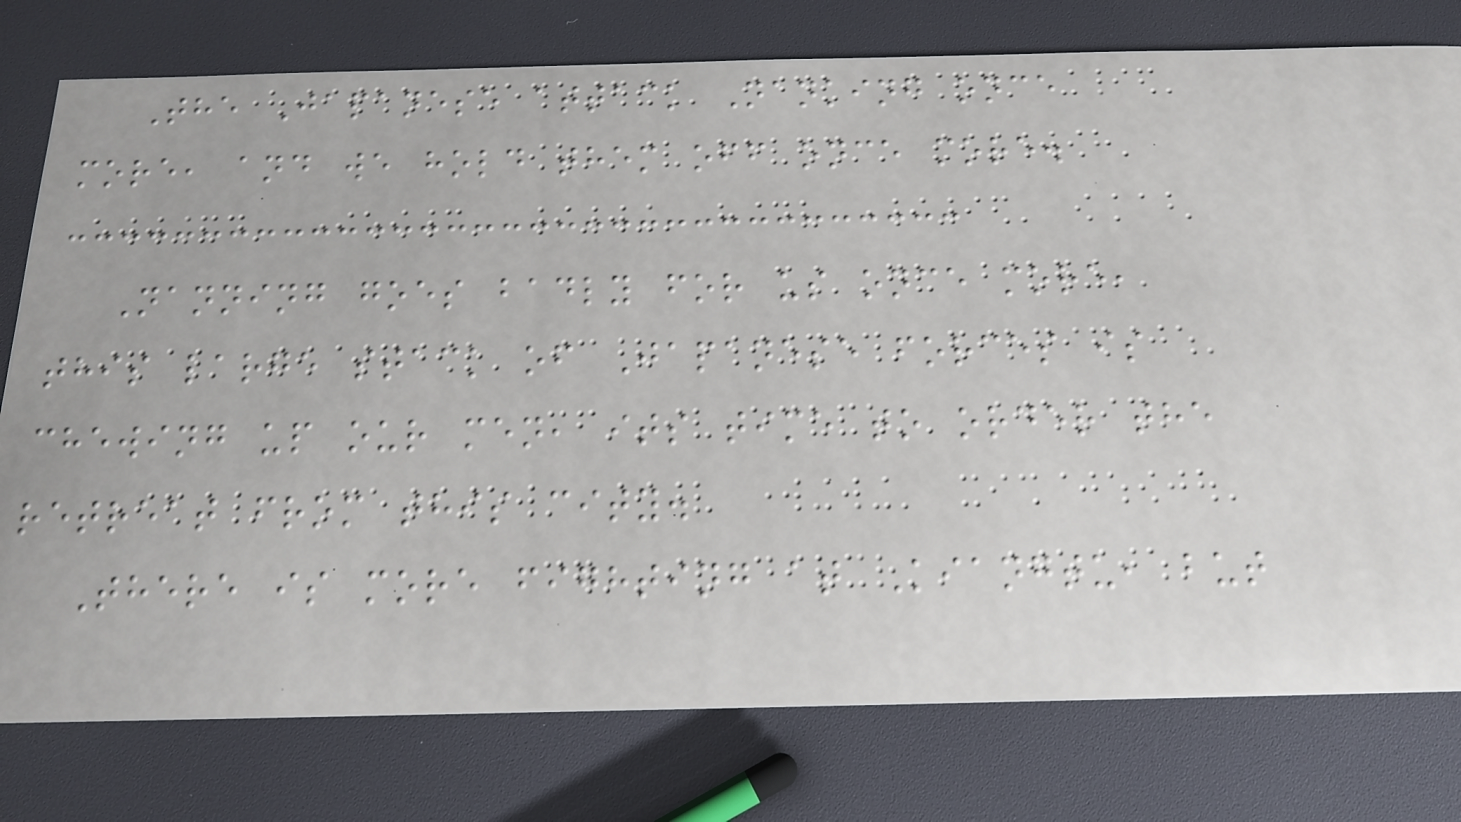The Japanese attack Nanking once
more, and we hold them off once more.
Nanning goes badly for us once more,
this large stack of Japanese forces is
chewing up our men, its time to order the
retreat from this city.
There is more fighting at Kiangtu, but
